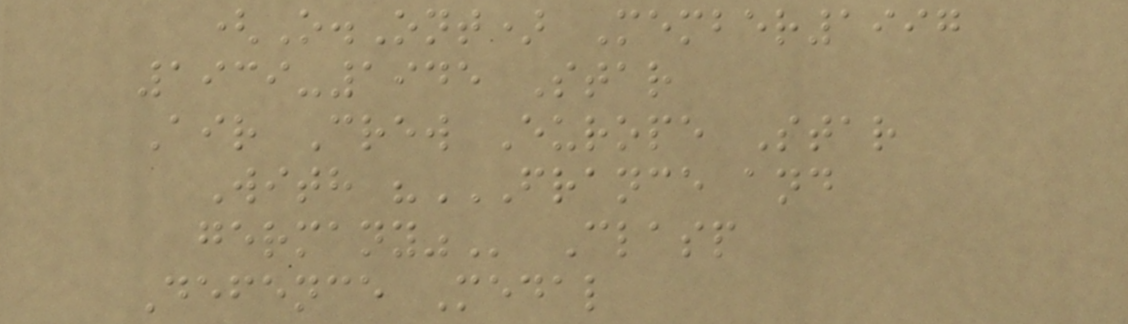(O.Ont) Member1997
1939-1945 Star
Air Crew Europe Star
With "FRANCE AND
GERMANY" Clasp
Defence Medal
